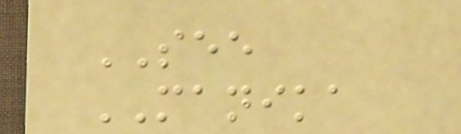SEE
MANIKA
